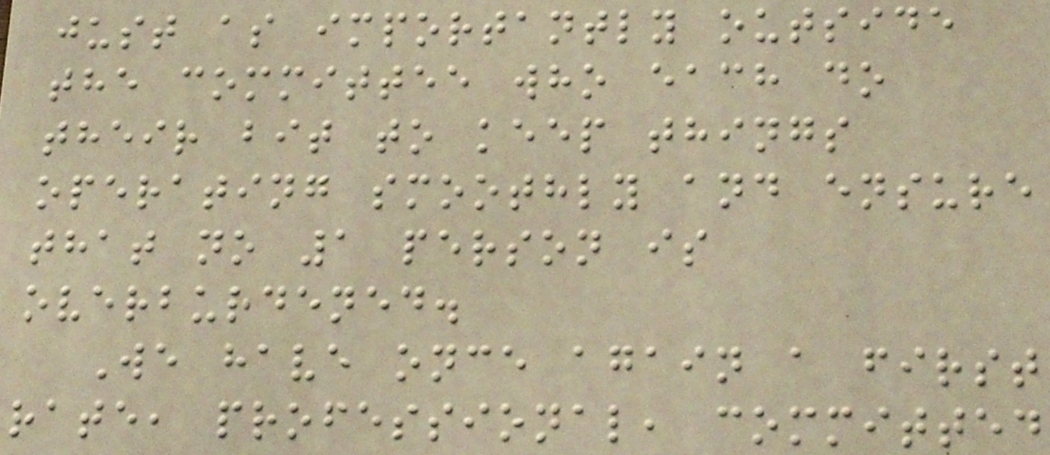just as importantly outside
the committee who each do
their bit to keep things
operating smoothly and ensure
that no 1 person is
overburdened.
We have once again a first
rate, professional, committed
